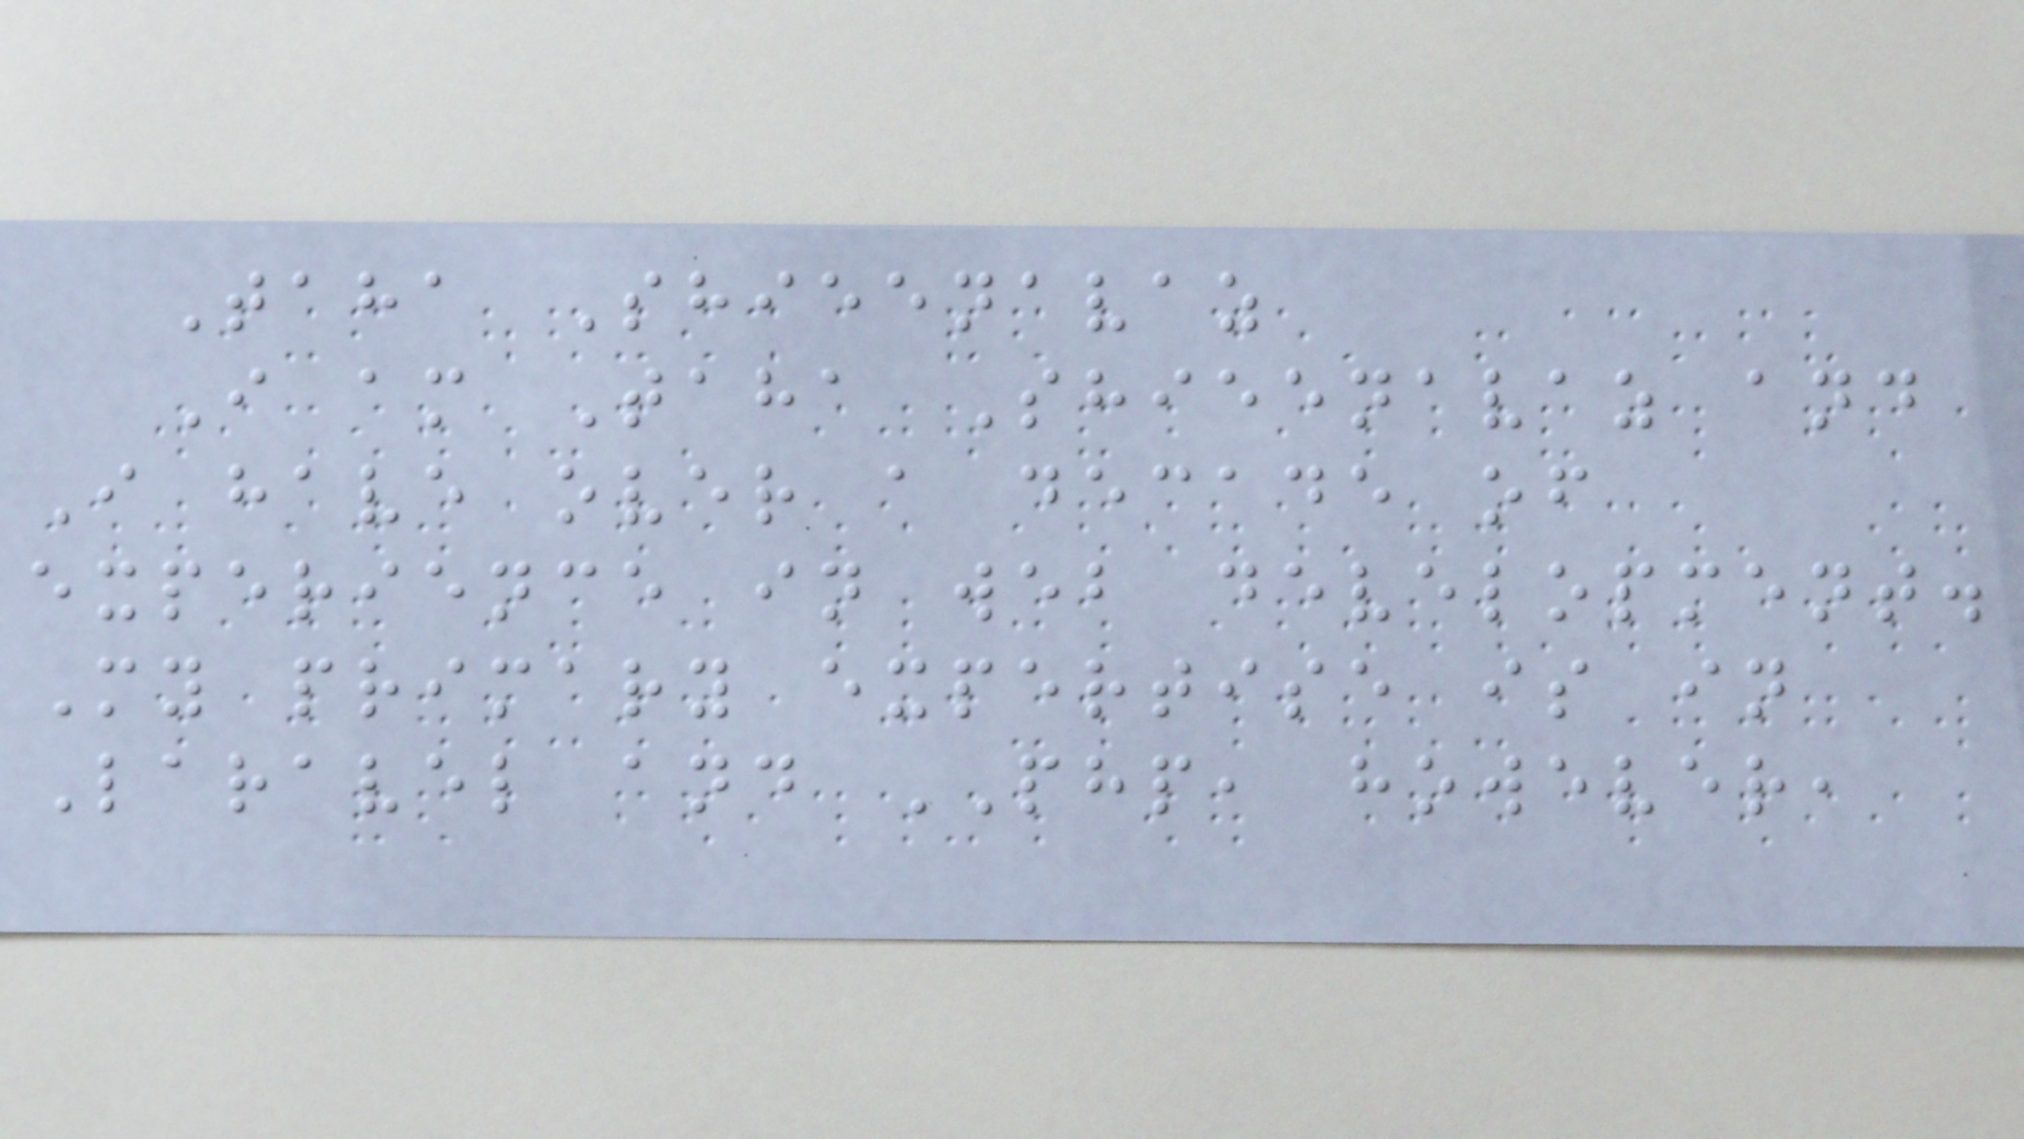Taha Shieenavaz
I am Taha Shieenavaz and
I have over a decade of
experience in web development.
My primary expertise is in
Laravel and PHP, however,
